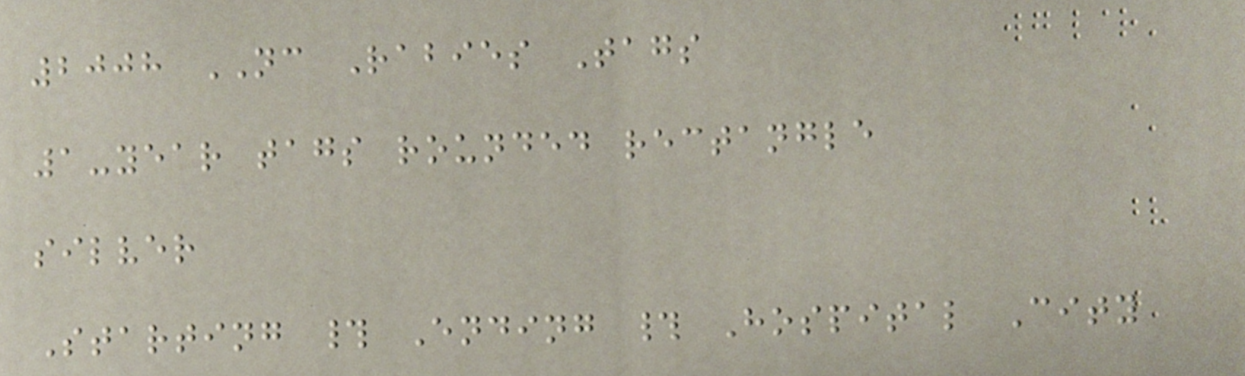2008 NC Rabies Tags
1-year tags rounded rectangle
silver
Starting # Ending # Hospital City
